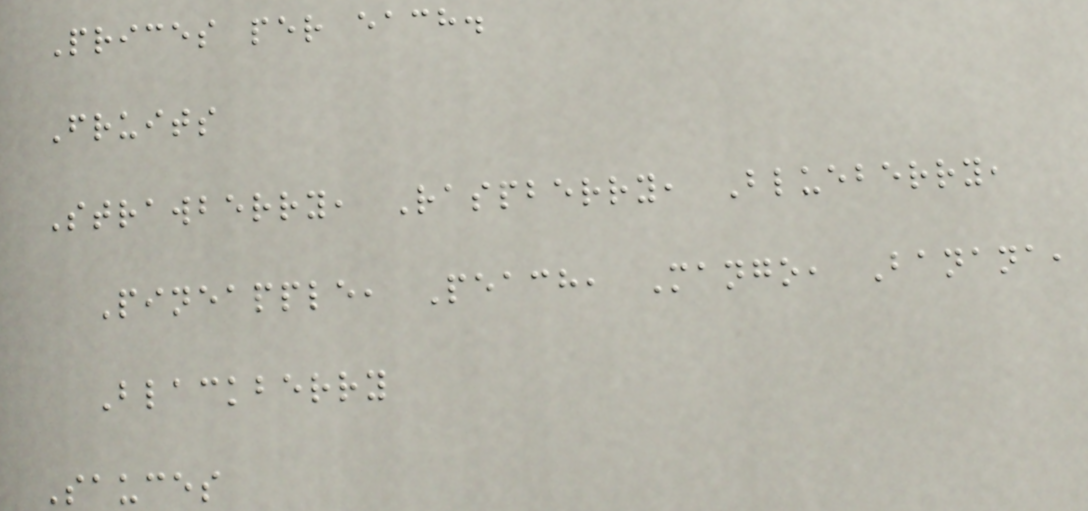Prices per each.
Fruits
Strawberry, Raspberry, Blueberry,
Pineapple, Peach, Mango, Banana,
Blackberry
Sauces
